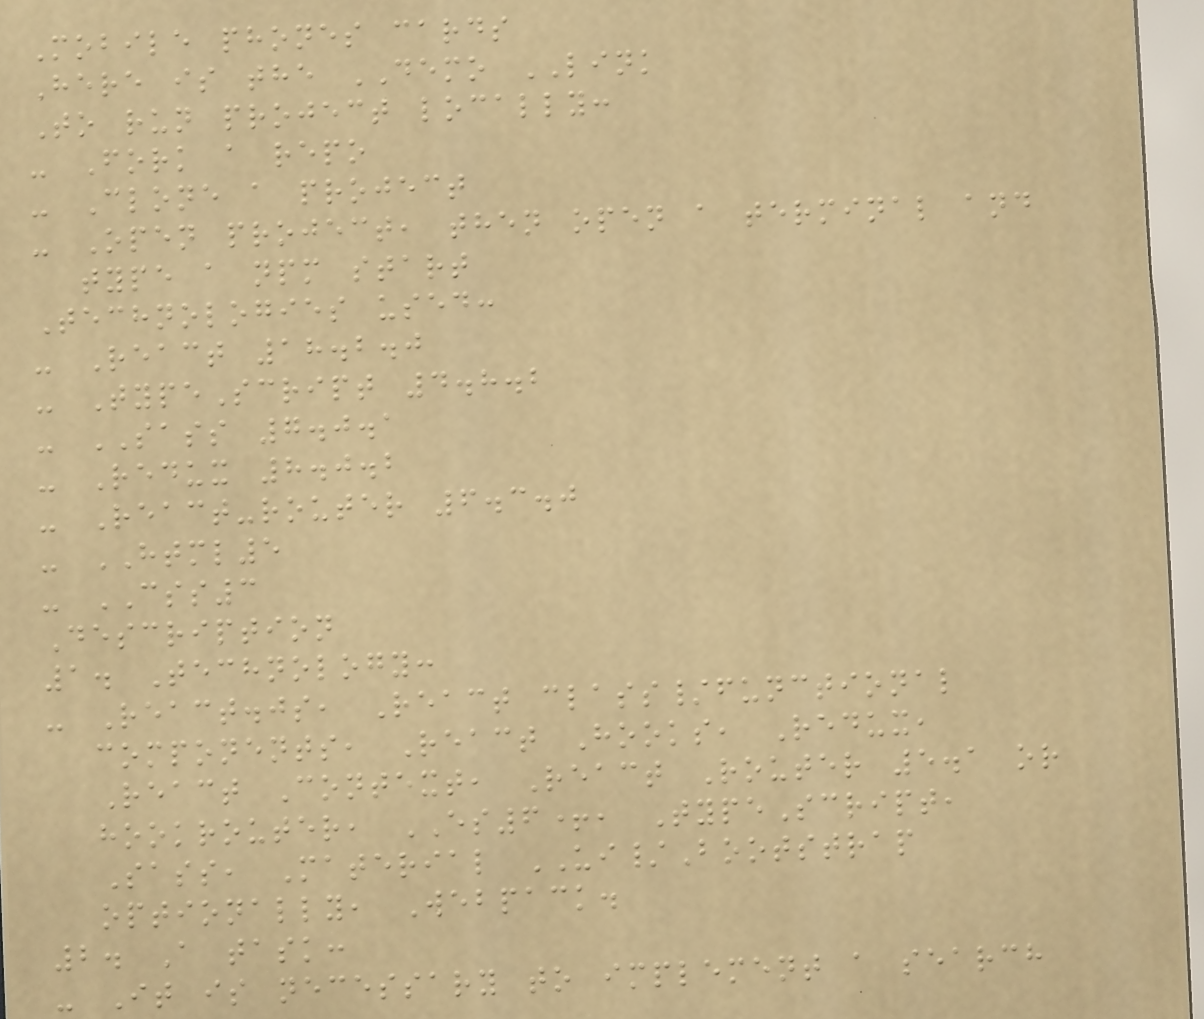Mobile phones cards
Here is the DEMO LINK
To run project locally:
- Fork a repo
- Clone a project
- Open project, then open a terminal and
type a npm start
Technologies used:
- React 18.2.0
- TypeScript 4.8.2
- SASS 7.0.1
- Redux 8.0.2
- React-router 6.3.0
- HTML5
- CSS3
Description
1. Technology:
- React.js, React class/functional
components, React Hooks, Redux,
React Context, React Router 5.1 or
hookrouter, ES6+, TypeScript,
Sass, Material UI/Bootstrap
optionally, Webpack.
2. A task:
- It is necessary to implement a search
